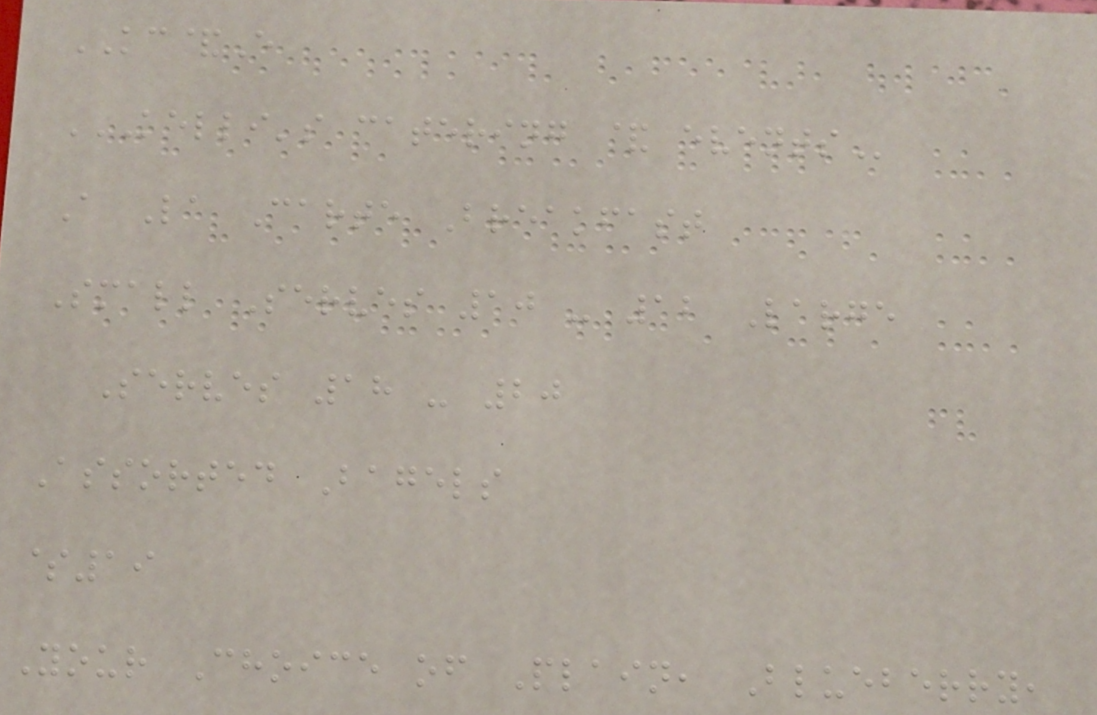KC&E
KELLI'S CATERING & EVENTS
A La Carte Breakfast
Small Serves 10 - 12 Large
Serves 18 - 20
Assorted Bagels
$19
Your Choice of Plain, Blueberry,
